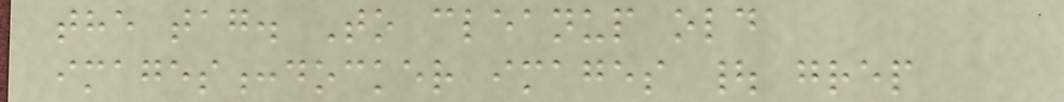the tag. To cleanup old
images:docker images | grep
